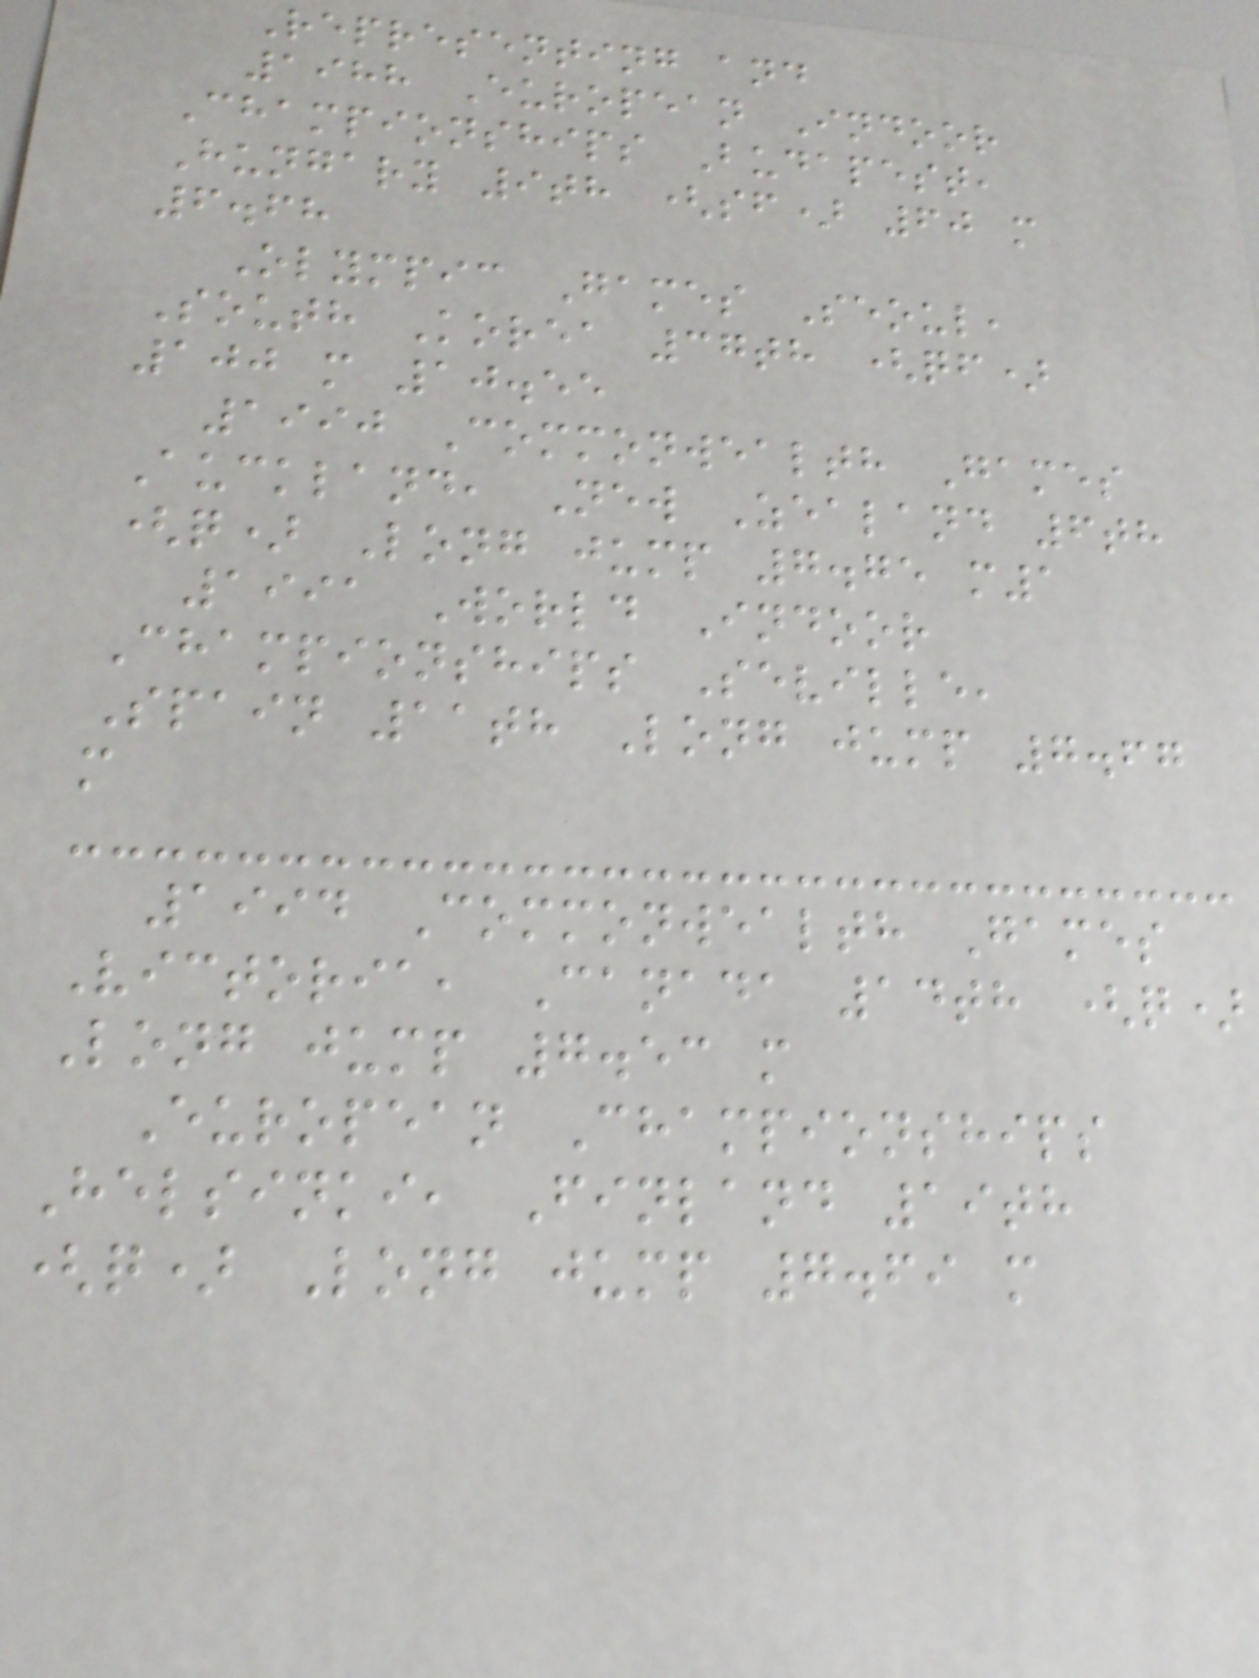Representing and
1988 European Indoor
Championships Budapest,
Hungary 9th (sf) 60 m
6.68
Olympic Games Seoul,
South Korea 37th (qf)
100 m 10.55
1990 Commonwealth Games
Auckland, New Zealand 6th
(q) Long jump 7.75 m1
1991 World Indoor
Championships Seville,
Spain 11th Long jump 7.67
m
1994 Commonwealth Games
Victoria, Canada 14th (q)
Long jump 7.53 m
European Championships
Helsinki, Finland 19th
(q) Long jump 7.69 m
